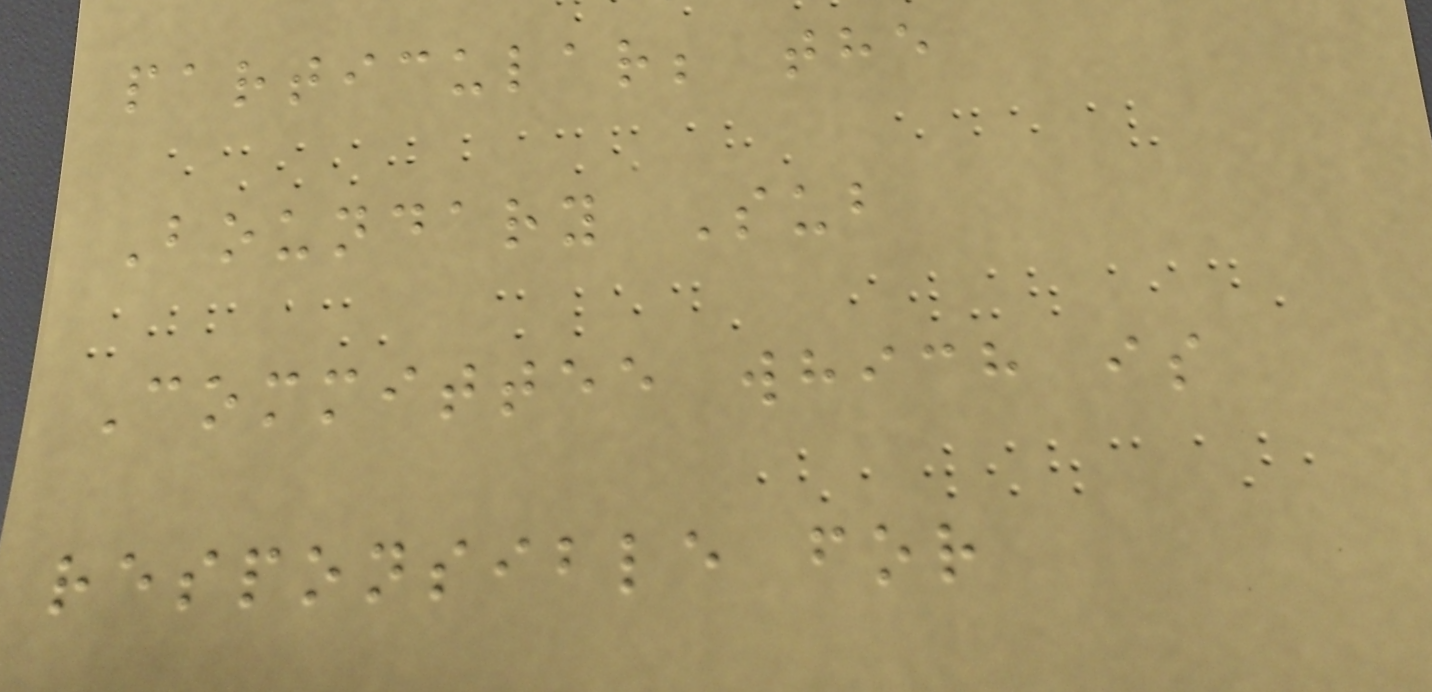particular; the
Boundary Sub
Committee which is
responsible for
